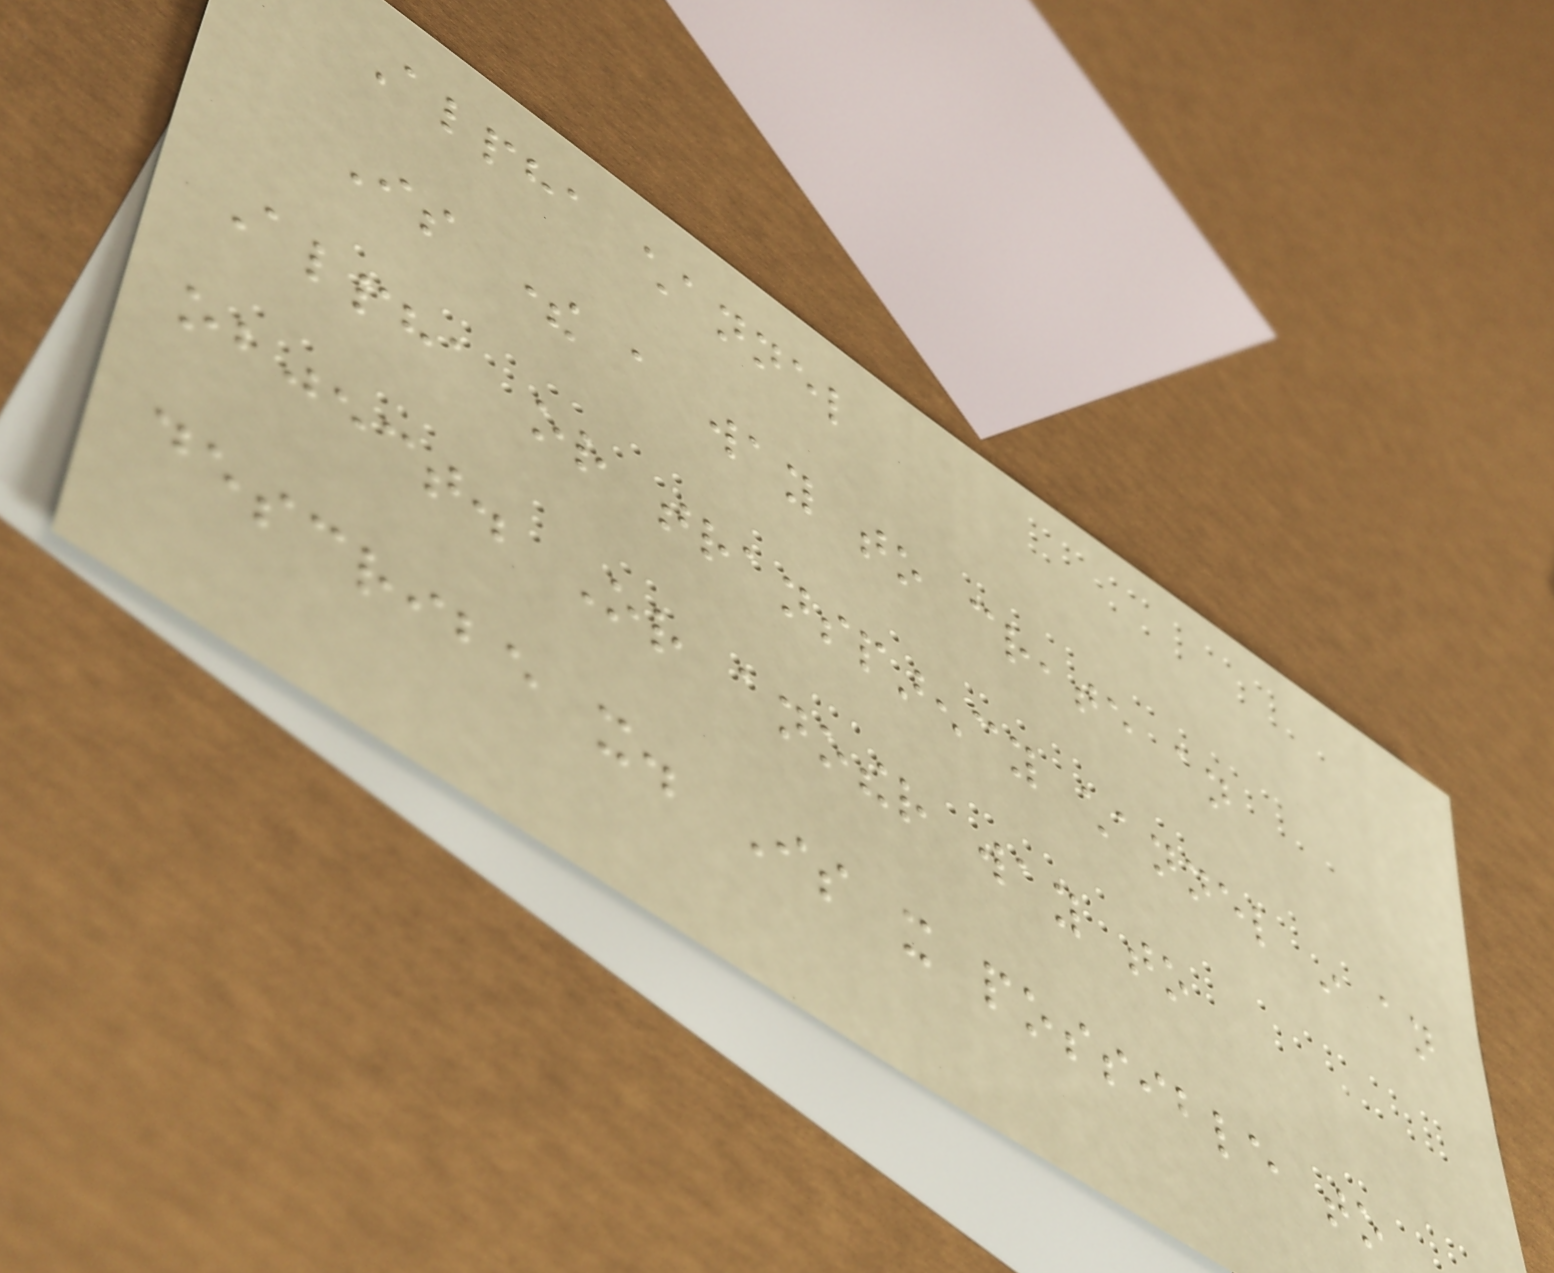Alpha channel
Is there a way to create an
Alpha or transparency channel in an
object. Or another way to
describe it. Is it possible to
